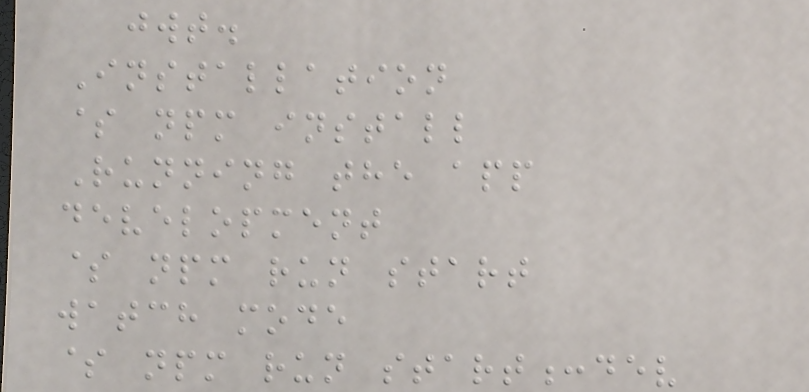jwt.
Installation
$ npm install
Running the app
development
$ npm run start
watch mode
$ npm run start:dev
